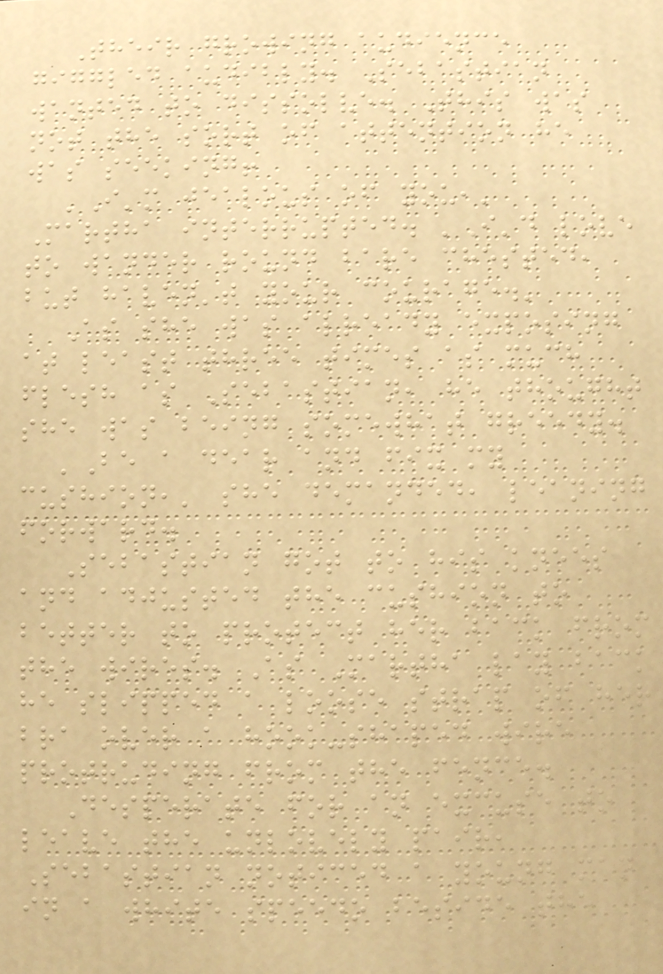Their growing audience
giggled audibly. Sebastian
wanted to dissolve. This was
not the sort of attention he
was seeking!
'I'm jealous of you,'
Martha interrupted. 'I'd love
to wander round bare chested,
but haven't your courage.'
As she was already exposing
at least three times as much
flesh as Sebastian, he thought
she was being somewhat greedy.
'Be a dear and fix my
cushion,' she demanded, leaning
forward.
Sebastian got to his knees
and adjusted the cushion to
better to protect her back from
the wires. As Martha lay back
he slipped a loose strap of her
bra over a hook-shaped wire
protruding from the fence.
Desperate for an excuse to
leave the unlovely pair,
Sebastian noticed a young man
in a white speedo beside the
